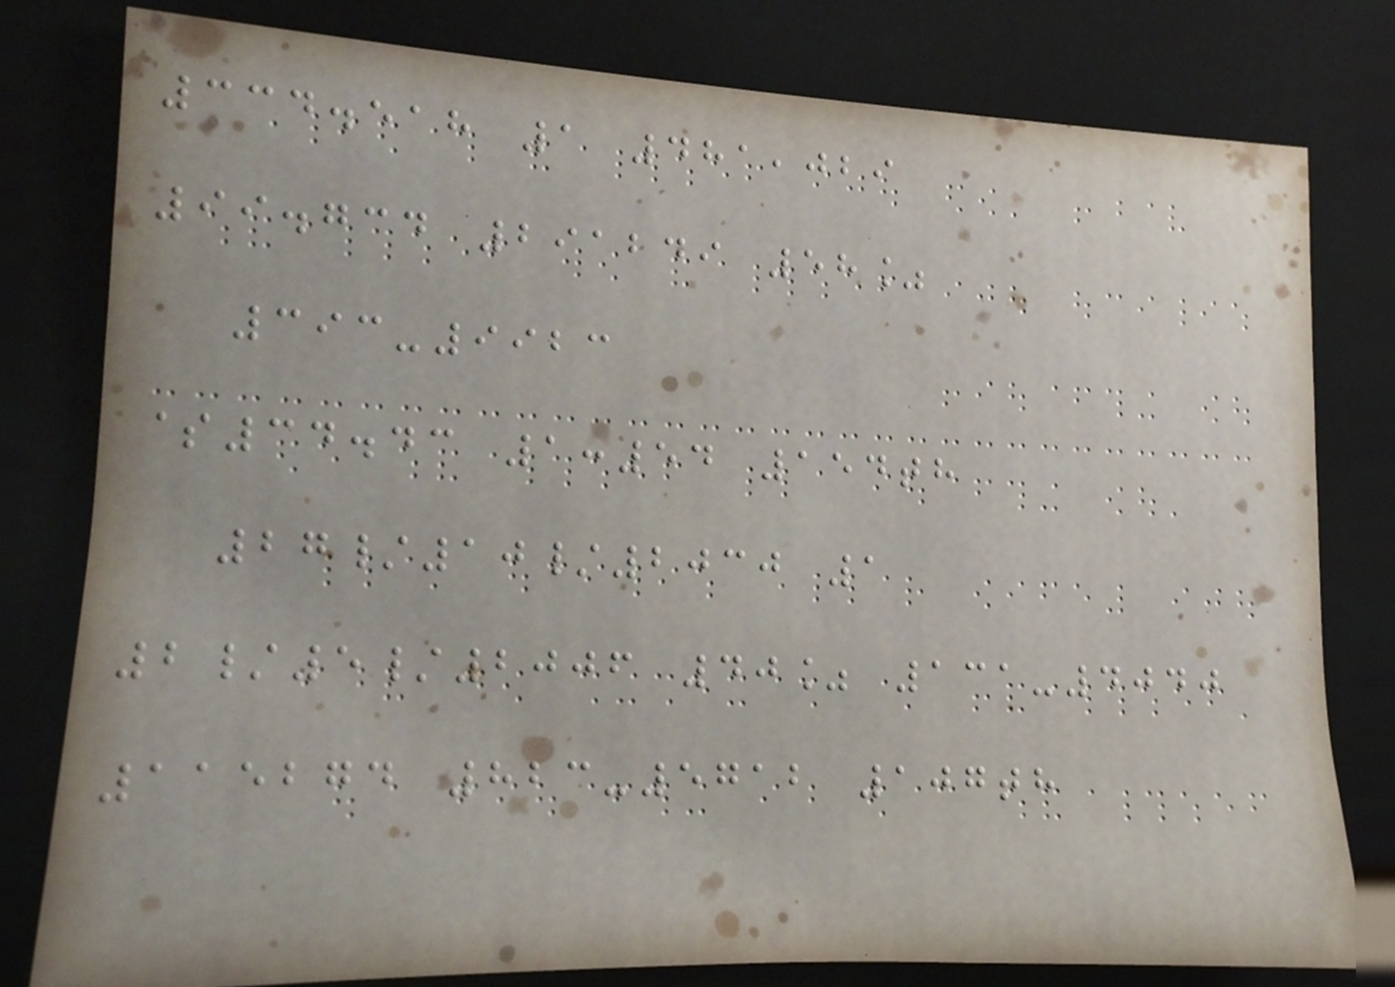334.518 1 481,029
99.734 291249 58%
393-9923
$34.43 1:54 154th
27/10/2030 1
2/5/2006 40% 131-4040
115274 823-5712 107th
